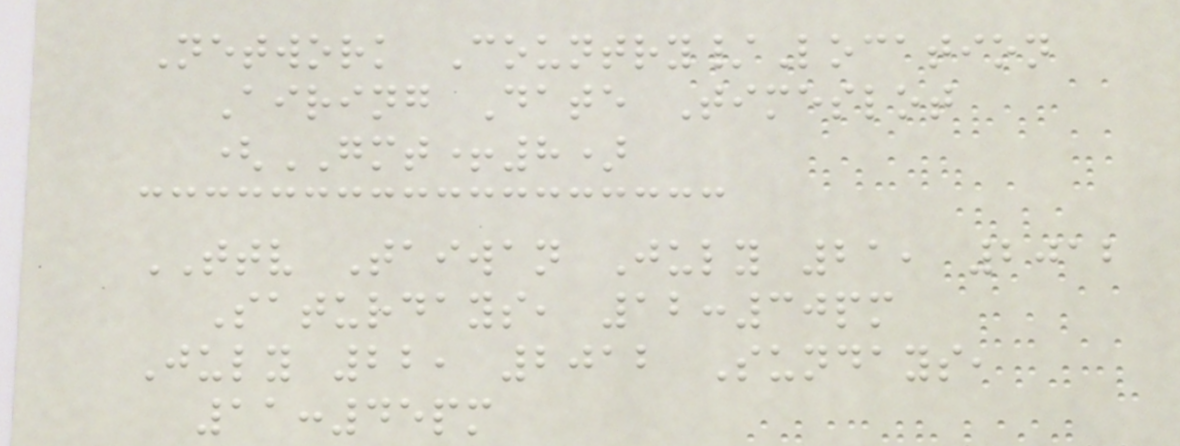Network Country/Location
Airing Date Timeslot
(GMT+8)
TTV Taiwan July 21, 2012
Saturdays, 12:30pm
July 22, 2012 Sundays,
11:45pm
